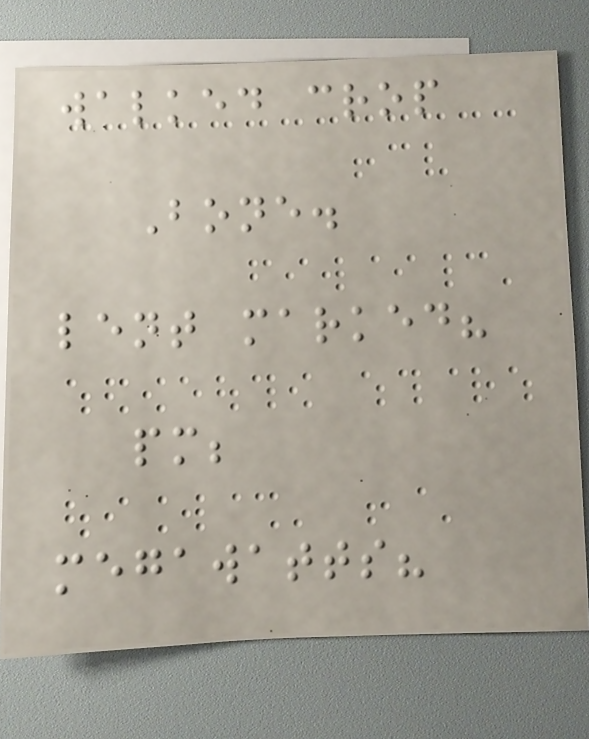walked crop
Bone.
lent marked?
pm;
megawatts?
